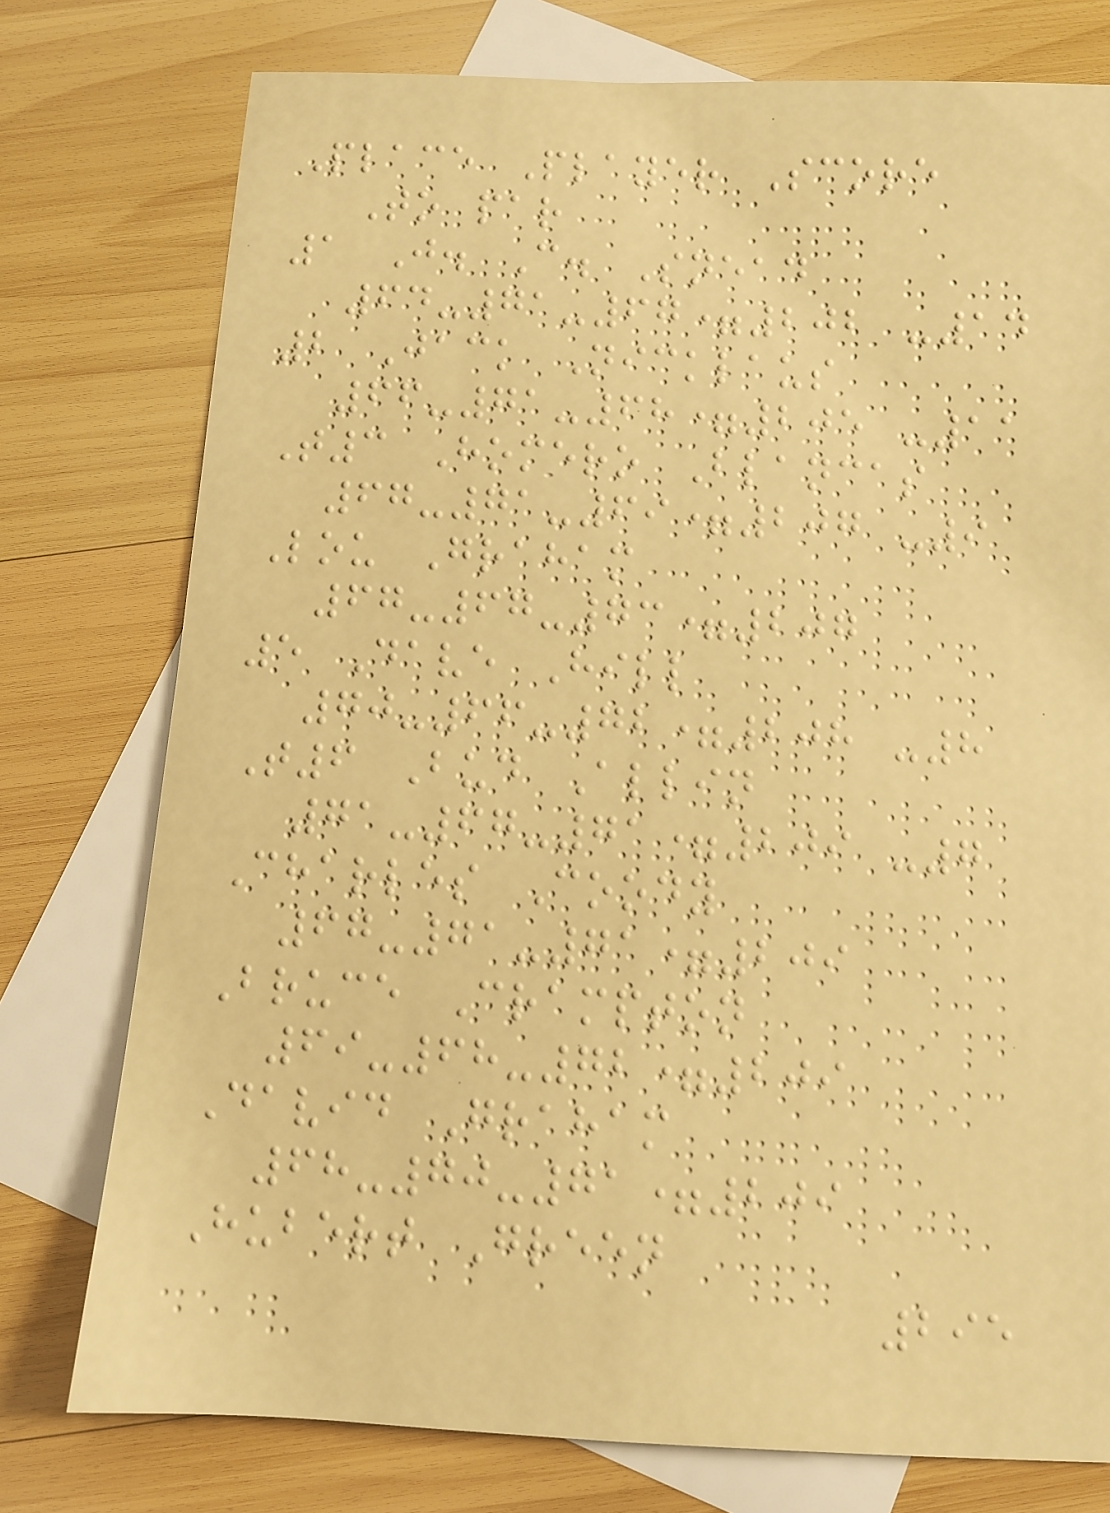Place Player Score
To par
1 J. C. Snead
64-71-67=202 -14
2 Jack Nicklaus
66-71-68=205 -11
T3 Homero Blancas
67-71-69=207 -9
Lou Graham
67-67-73=207
5 Dave Hill
70-66-72=208 -8
T6 Bud Allin
71-67-71=209 -7
Charles Coody
67-71-71=209
Bruce Crampton
69-68-72=209
David Graham
68-70-71=209
Hubert Green
295
